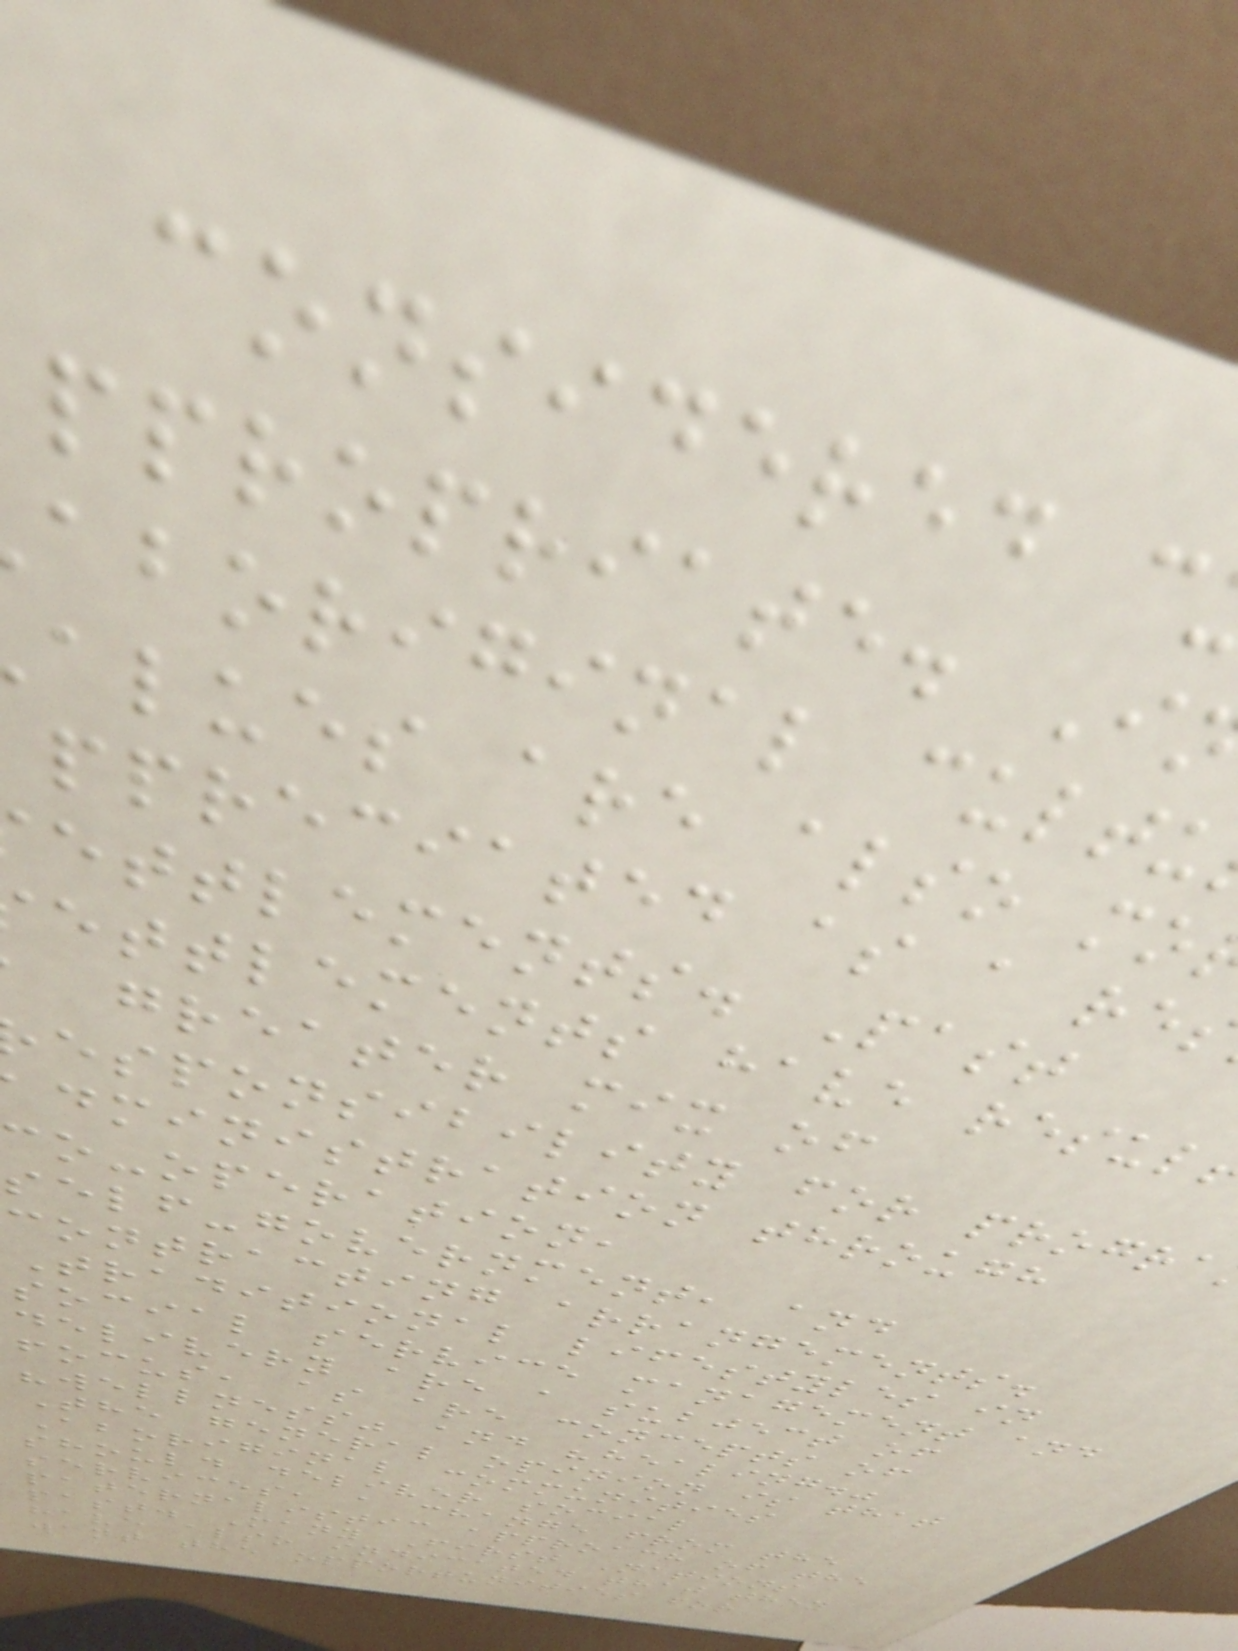considered c
ppropriate. I
aboriginal cultu
alues are also mo
ppreciated as a re
ettlements. Past
ettlements have resul
greater mix of
esponsibility for progra
dministration through
co-operation,
self-government, and
contracting arrangements.
Traditional lifestyles in
social service management and
delivery are a subject of
focus, as are concepts of
"wellness" and "healing."
The general opinion is that
Aboriginal communities
should deliver social
services, a change from the
paternalistic approach of the
past. Many First Nations
have also indicated that they
want the opportunities for
